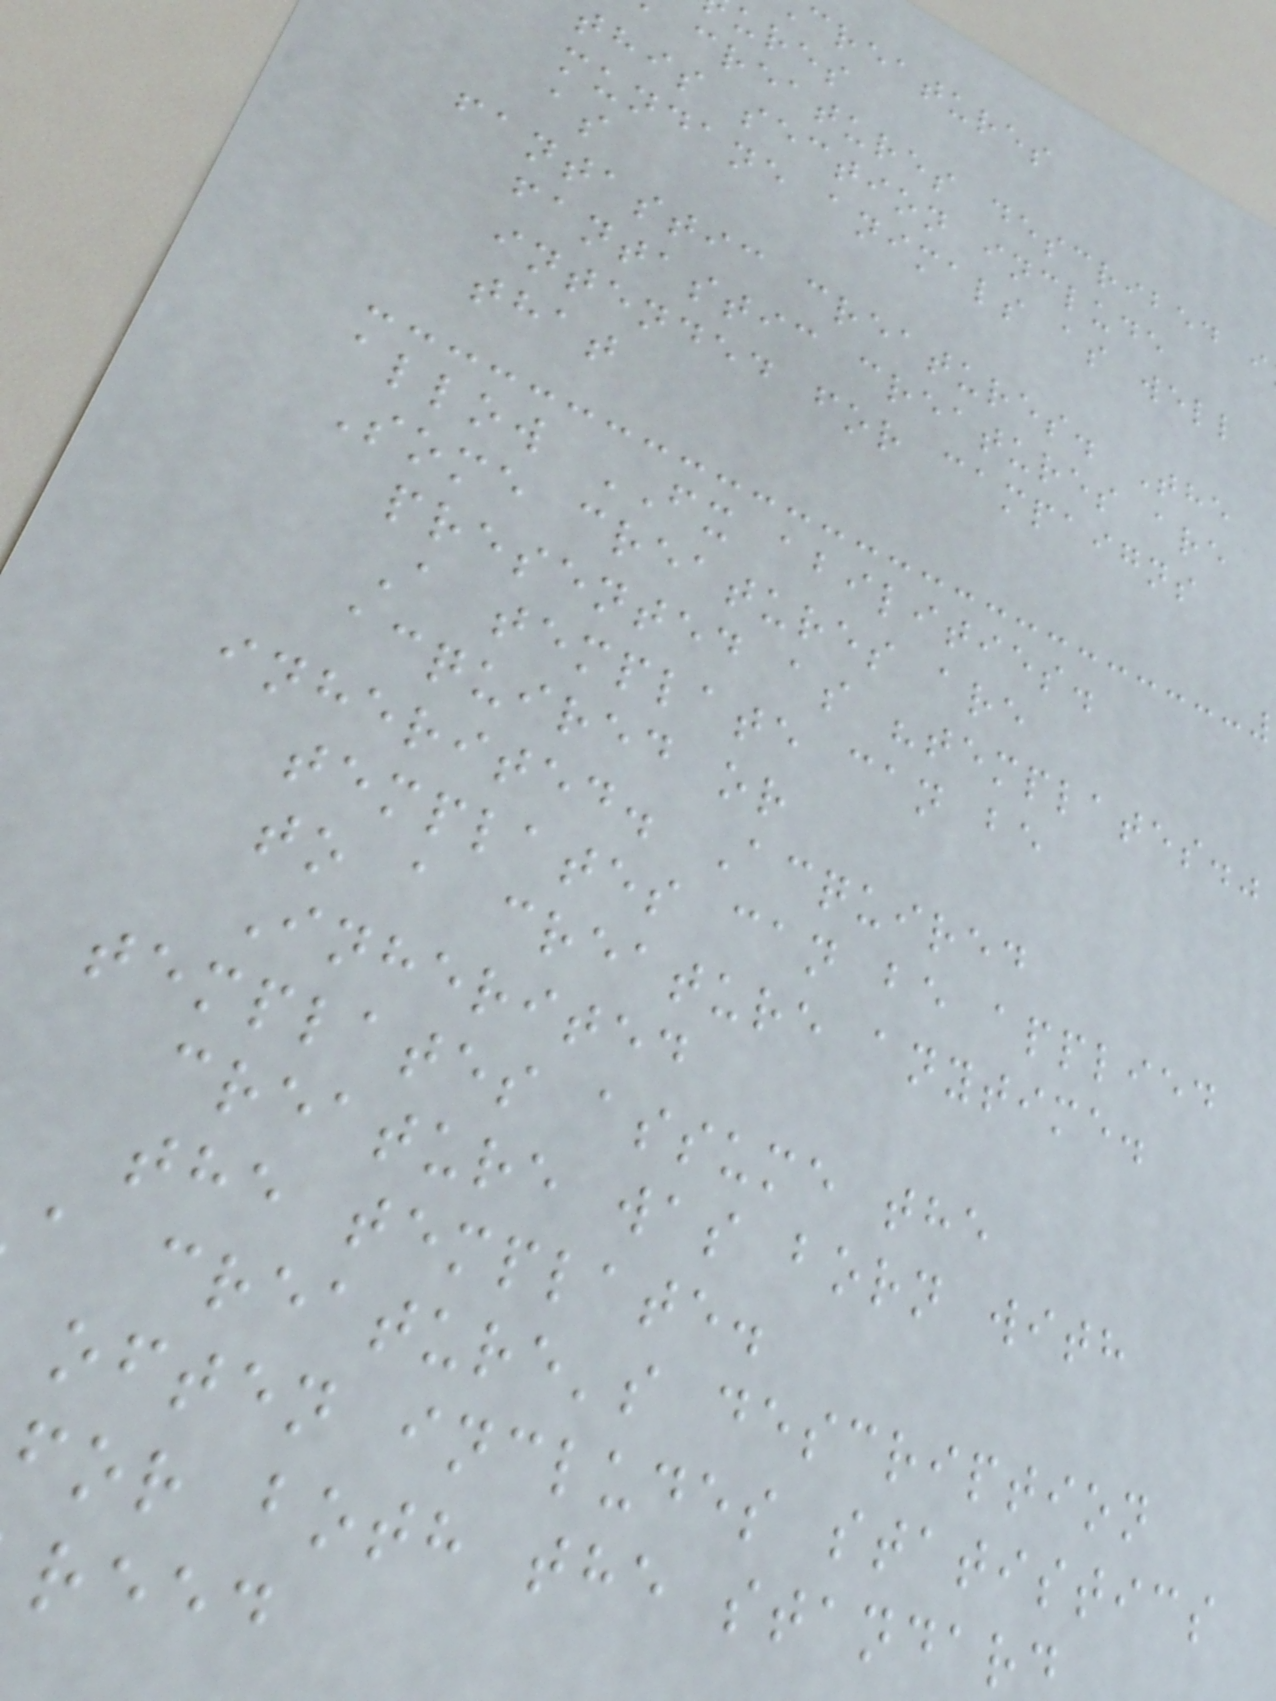creatures
ures
creatures described i
this section include
mundane animals as well
as
fantastic creatures. The
fantastic creatures are
intended for campaigns
that
allow FX abilities.
Some creatures are
presented as "templates."
A template can be
acquired or
inherited. Acquired
templates can be applied
to a creature anytime.
Inherited
templates assume the
creature was born with
the template.
a creature's description
often includes statistics
for both the standard
reed
